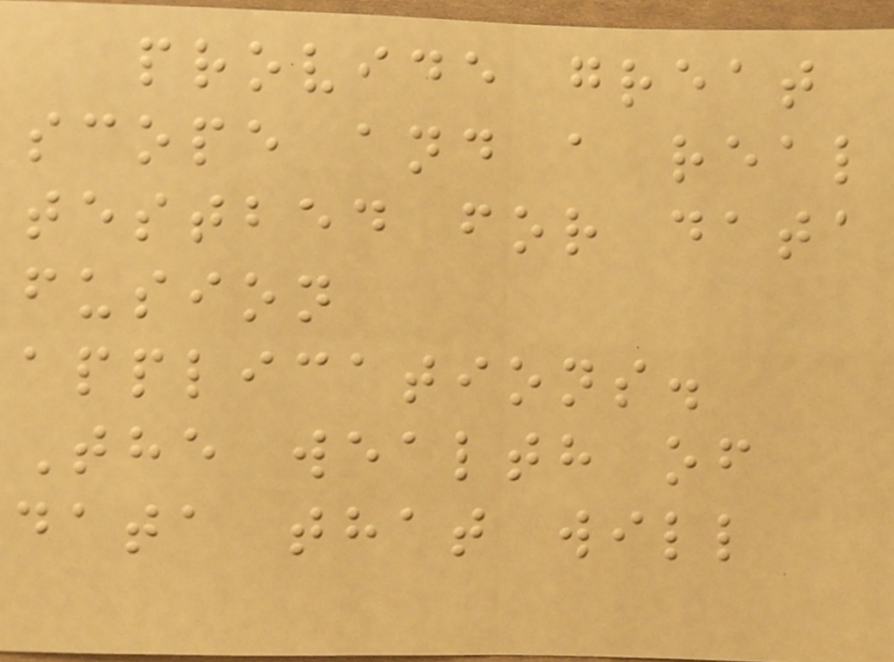provide great
scope and a real
testbed for data
fusion
applications.
The wealth of
data that will
